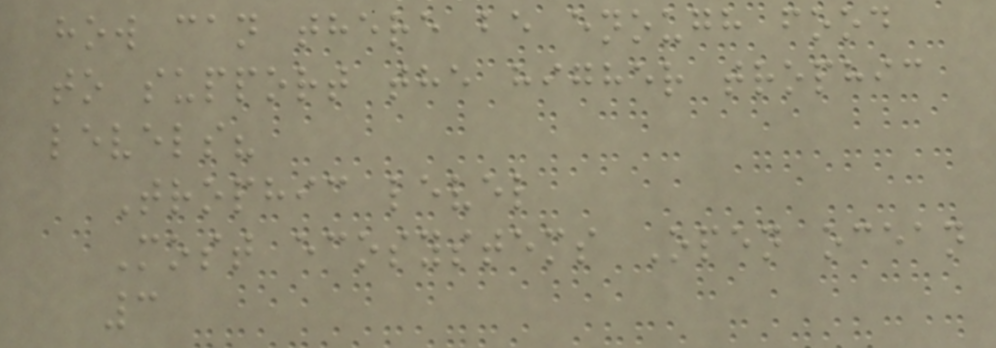how can there be enough food
to support the higher trophic
levels?
Trophic level
Most ecosystems Open ocean
3
